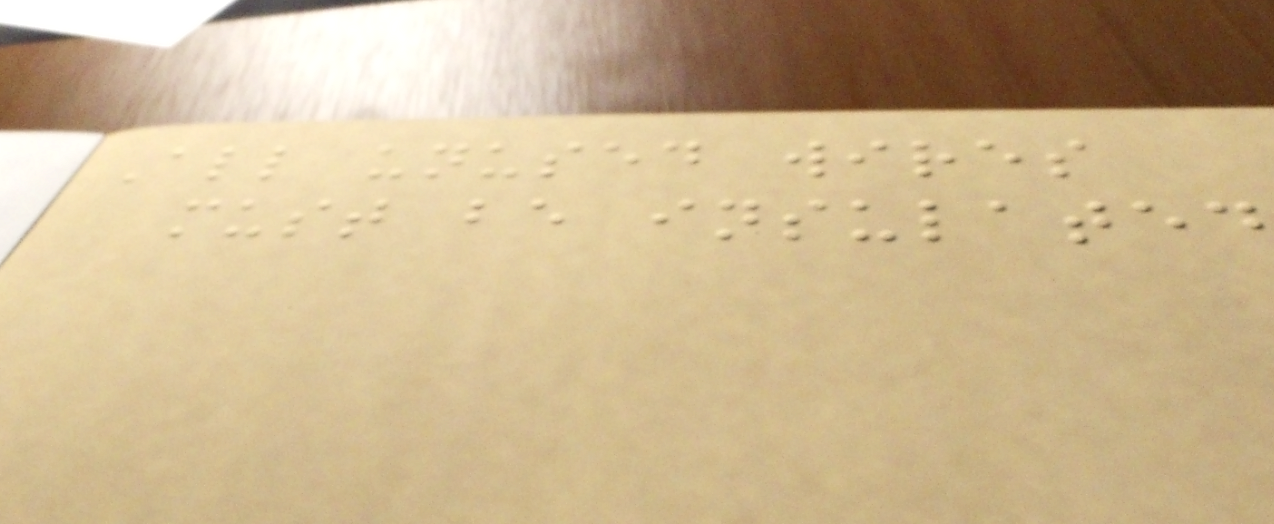All unused wires
must be insulated
